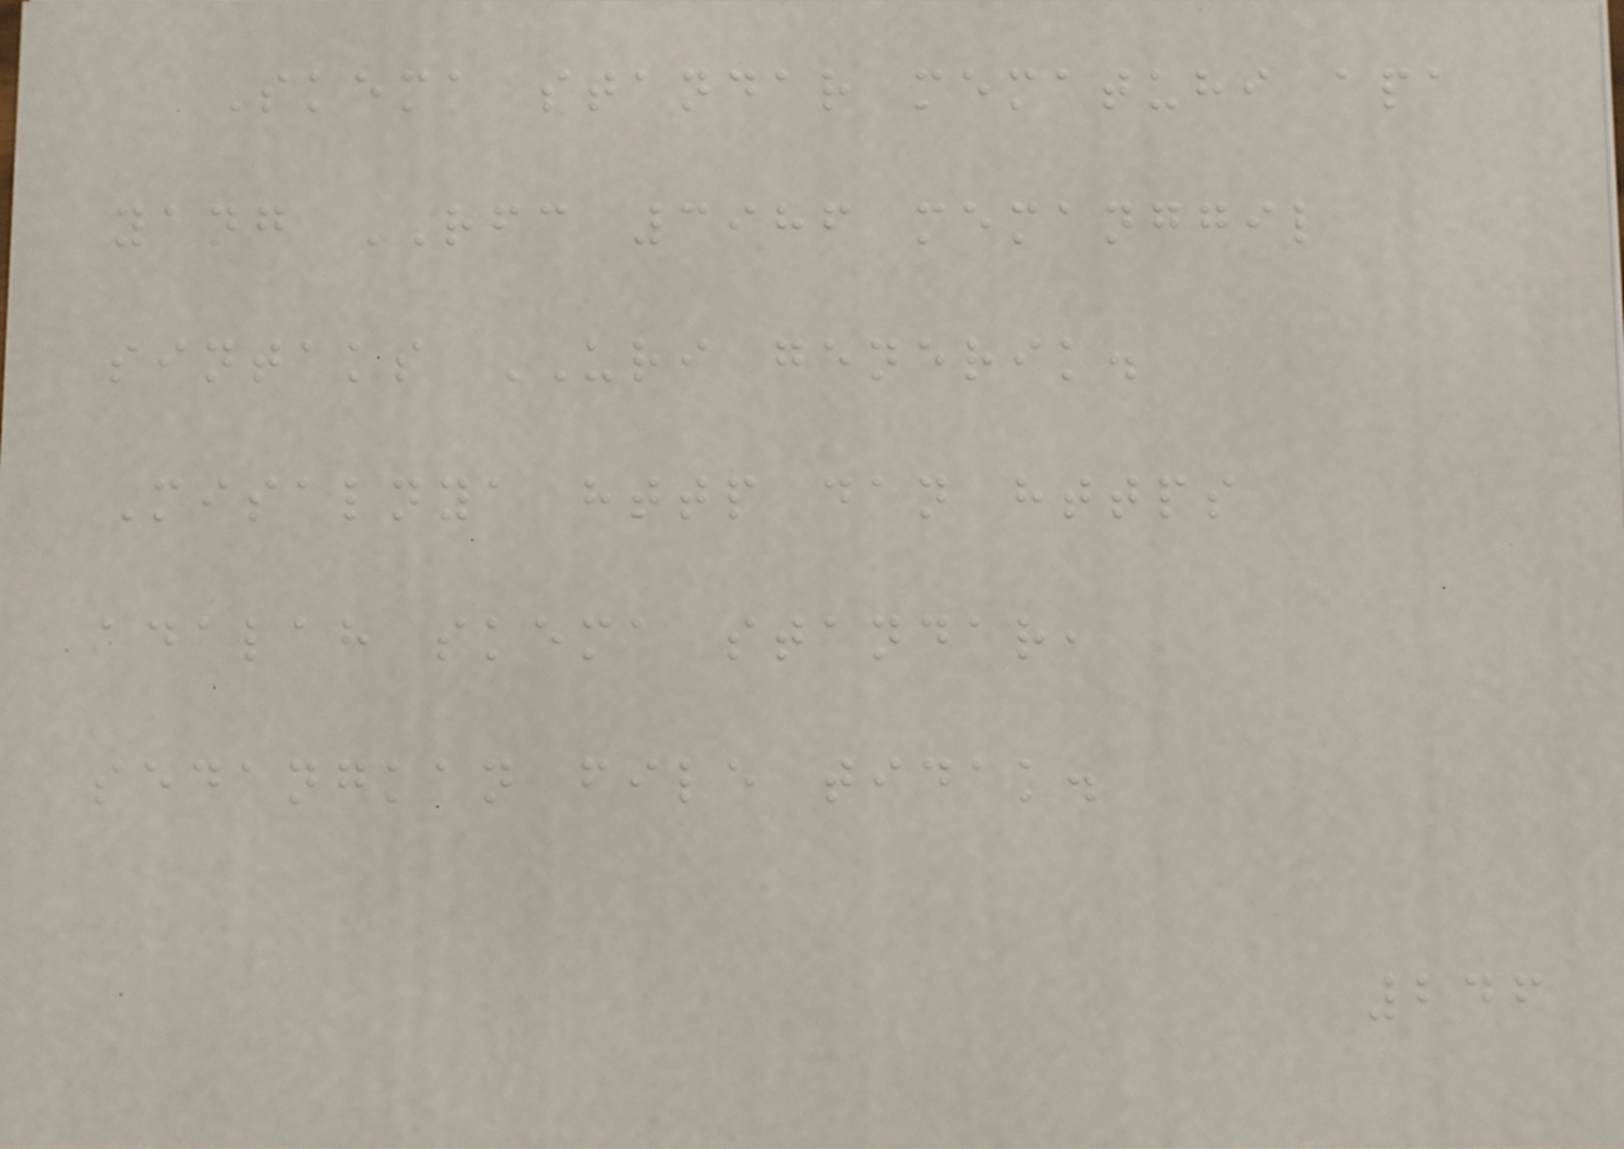Skema standar mematuhi apa
yang RFC 3986 memanggil
sintaks URI generik.
Misalnya http dan https
adalah skema standar,
sedangkan file tidak.
246
